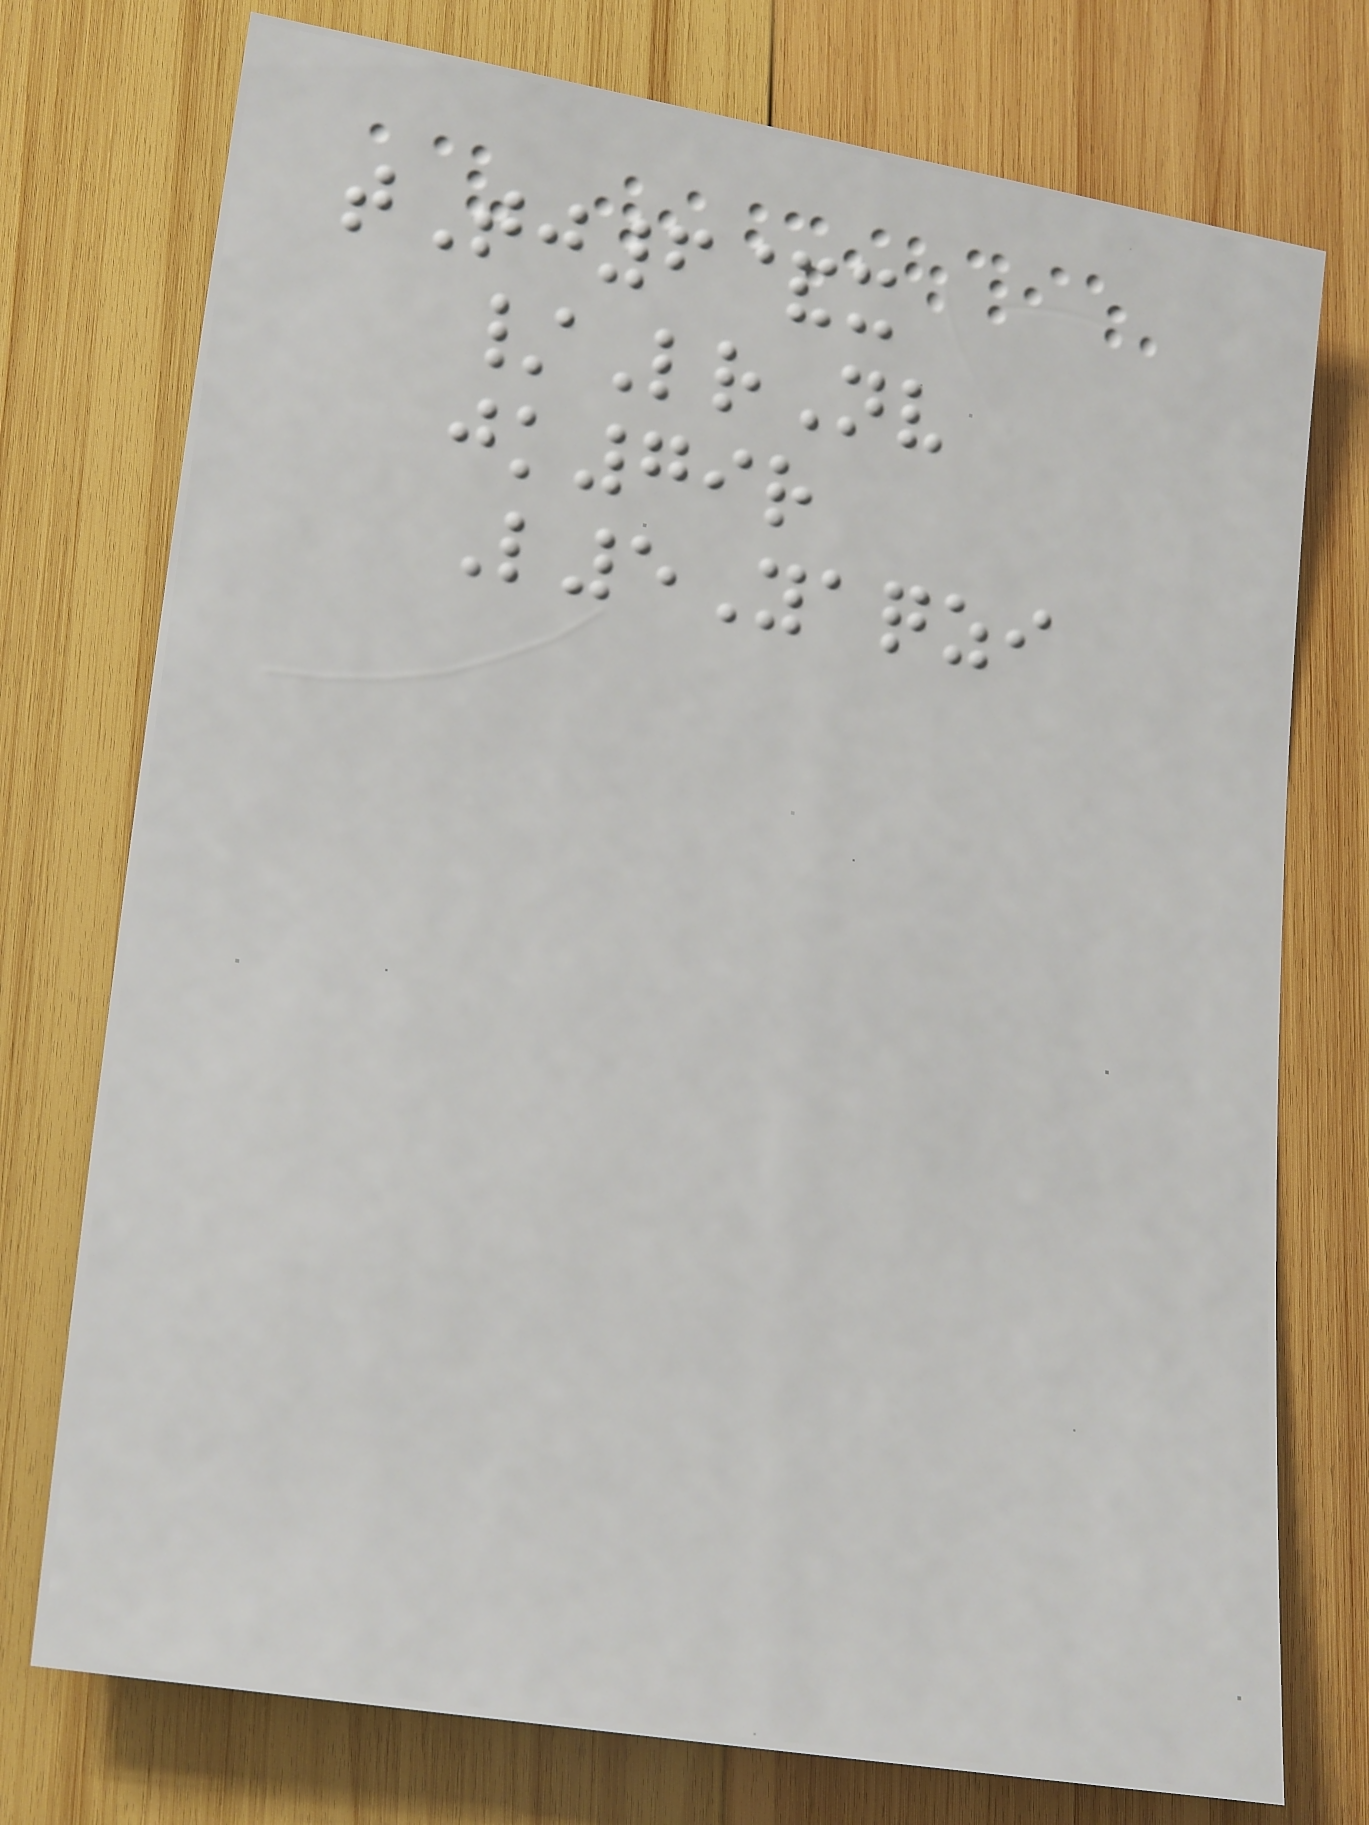tTj6&x
/LrNv
jk79r
L5Yaqzi
